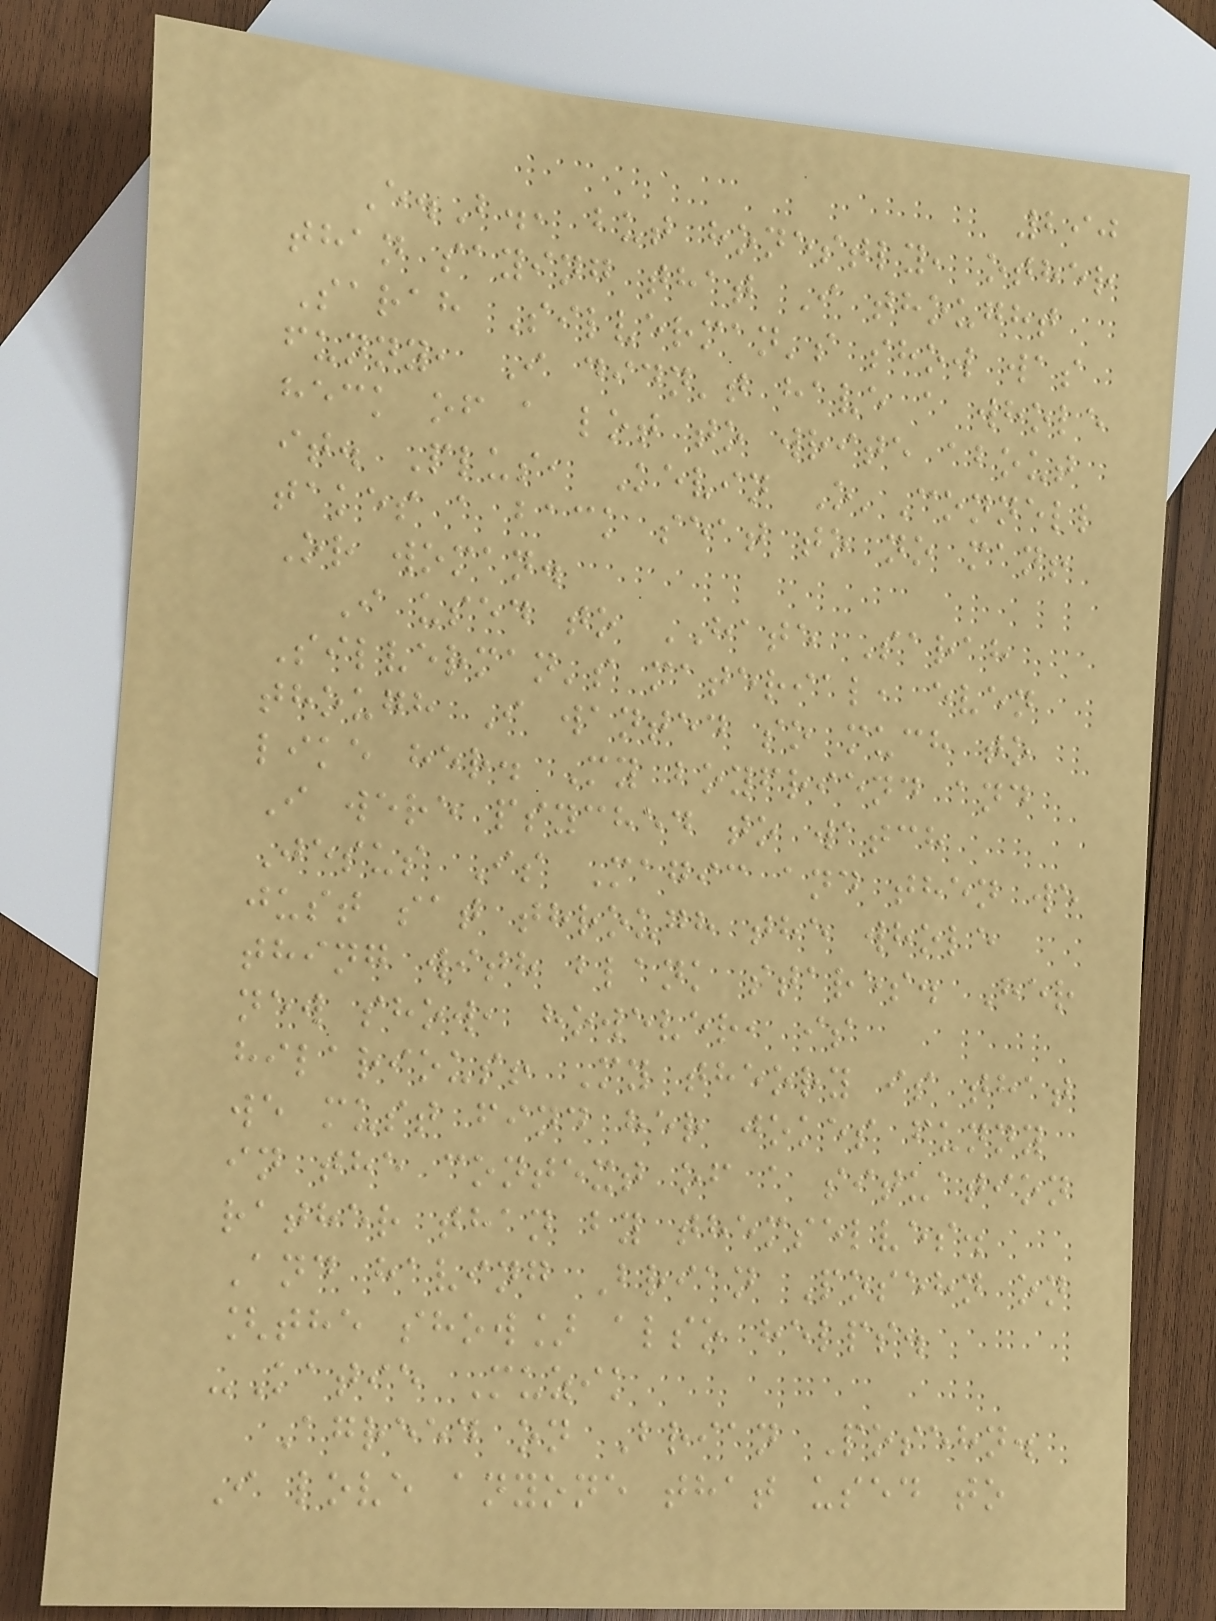290
E.B., but honestly, other
than saying that I thought
Sarah Silverman's show was
funny, I didn't have a whole
heck of a lot to write about
it. Plus, Kevin O'Connell
takes a back seat to no man!
Or woman.
I used to HATE Sarah
Silverman's material, even
though I wanted so much to
like her. My boyfriend and
I were psyched to watch
Jesus Is Magic and then we
just sat through the whole
thing with blank stares. Her
new show, however, is
hilarious! My theory is that
we must find her jokes funny
in the context of a situation
rather than by themselves.
And having Brian Posehn on
[the show] also helps.
-Katie Muzik
Agreed on Brian Posehn.
I love anyone that used to
